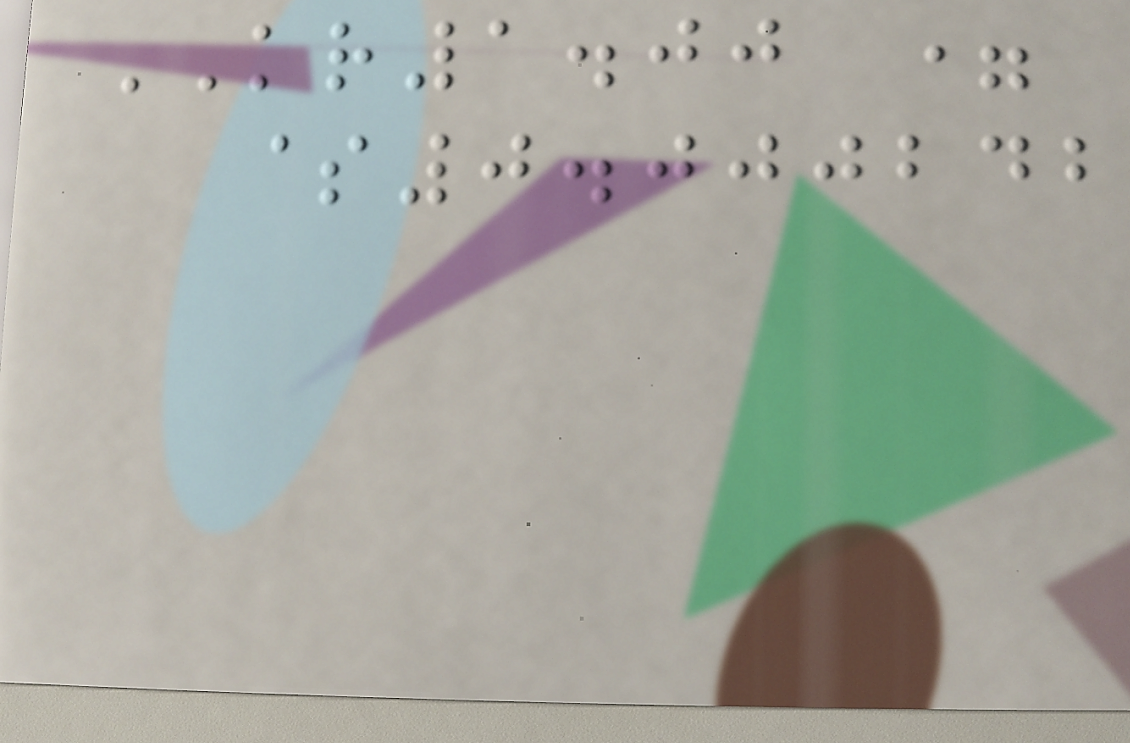KR1.00 =
$0.000242
